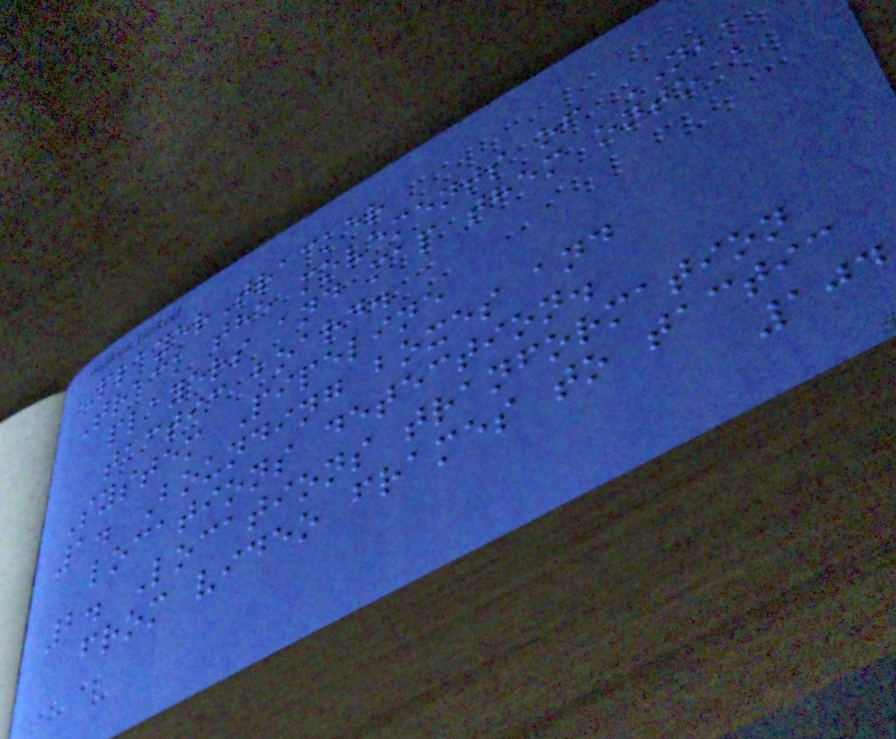PlayerTracker
Track the movements of NBA
players and map them onto a
tactic board.
System Pipeline
1. Bounding boxes and
locations detection.
2. Locations tranformation
from video frames to tactic
104
